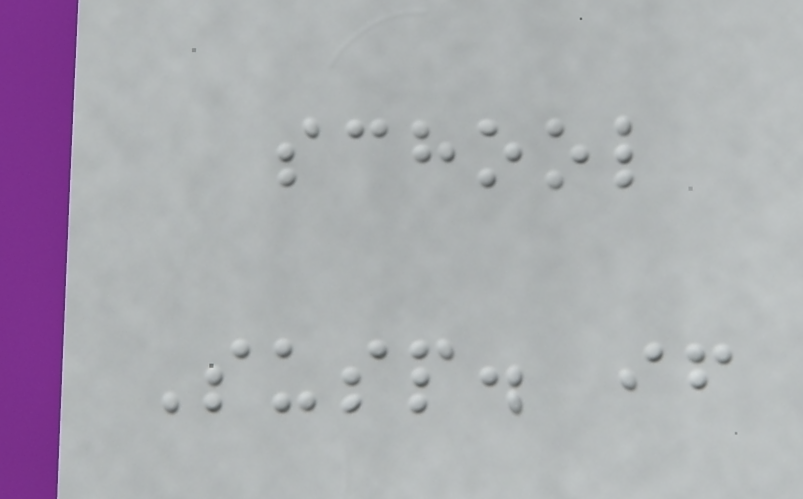school
Susp. if
